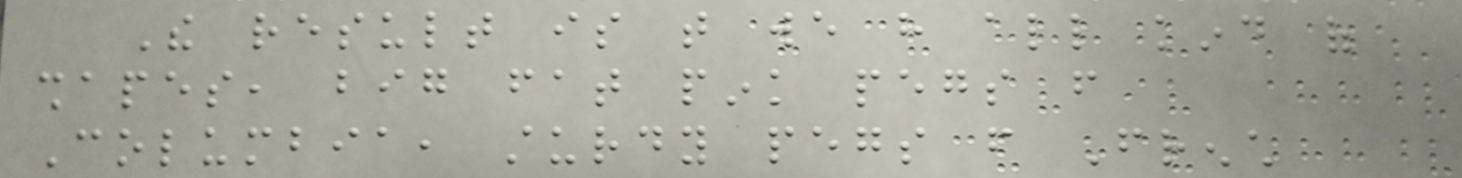The result is that we have all kind of
shapes, big fat pink pegs from
Columbia, sturdy pegs from French
